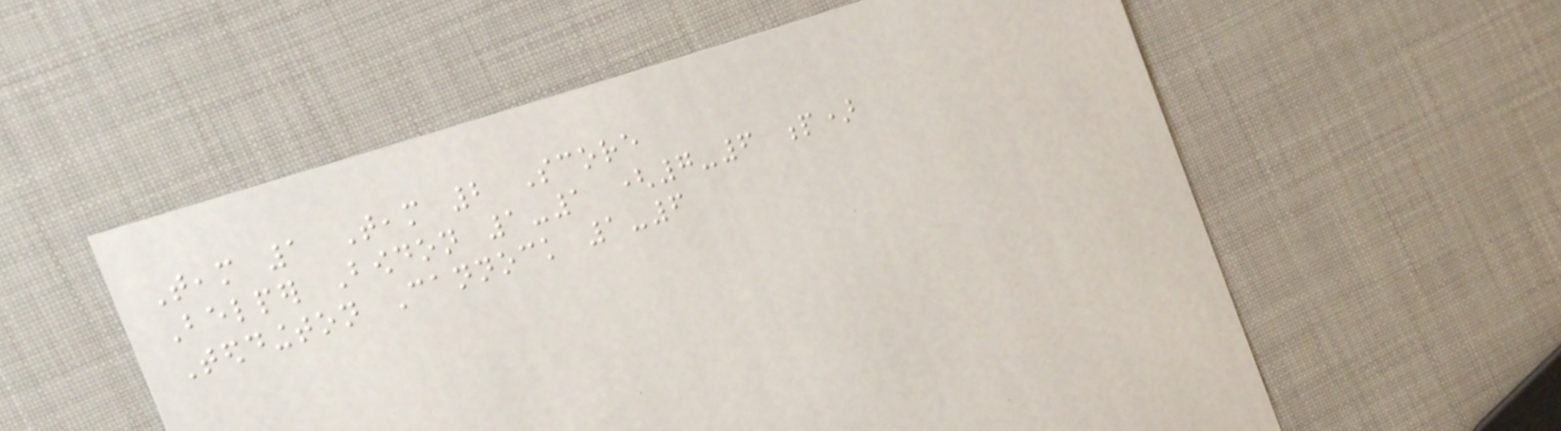Team 1 Team 2 Score
Belper Bowdon 1-1 (7-6 p)
Teddington Cannock 1-6
